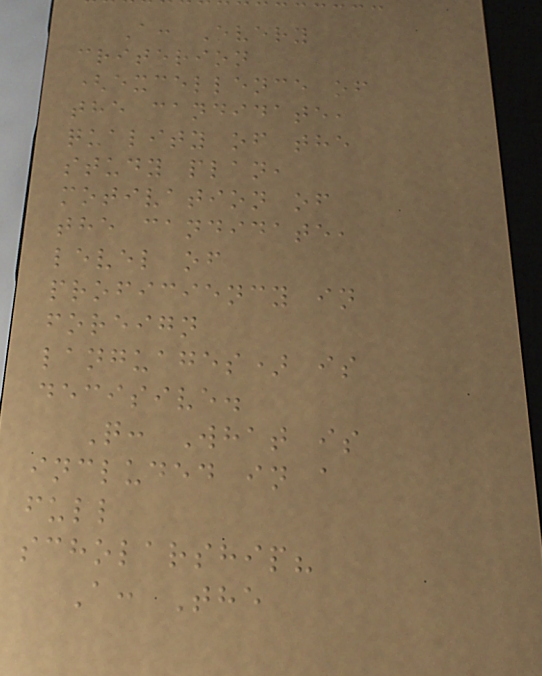A: Every
criterion
(excellence of
the candidate,
quality of the
study plan,
motivation of
the candidate,
level of
proficiency in
foreign
languages) is
decisive.
Q: What is
included in a
full
scholarship?
A: The
